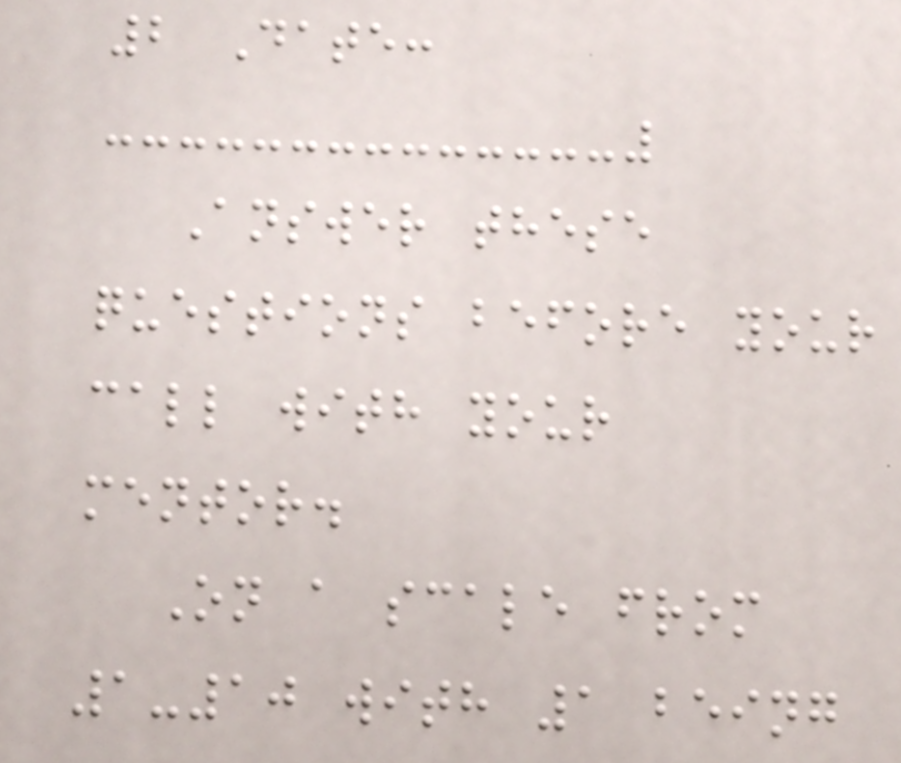2 Date:
Answer these
questions before your
call with your
mentor.
On a scale from
1-10 with 1 being
